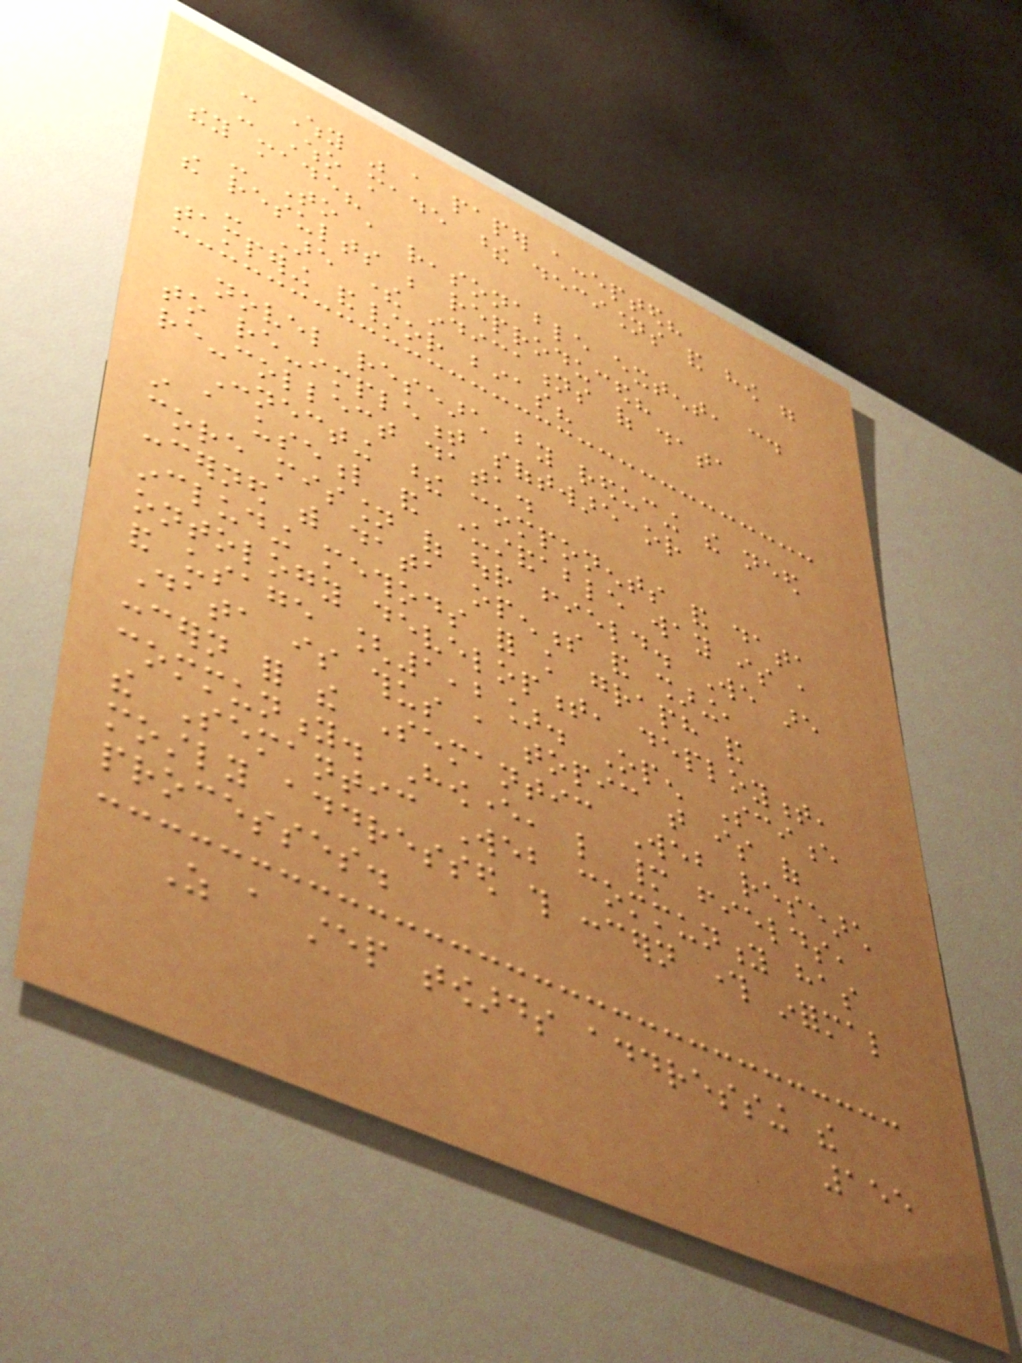- Why was a paper accepted?
- Who made these decisions and how were
they made?
- To a reasonable extent, could
the results be reproduced?
- Are there indications of data
tampering and/or bias?
novel research by reducing the need
to re-implement software or
re-collect data.
Connecting these components and data
in a useful and understandable way is a
core mission of our field. We are
concerned with data openness and sharing,
including methods for knowledge graph and
ontology development, deployment,
and usage [1,2]. Open Science
Data is thus a topic that is of
concern for the Semantic Web research
community. However, like many fields,
the Semantic Web community has
mostly addressed this concern through informal
processes.
As a step towards addressing the
155
